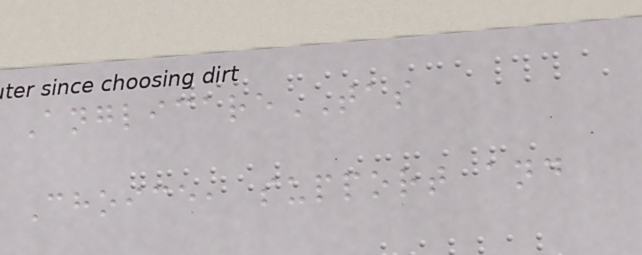AnglicareTAS
Choice, support and
